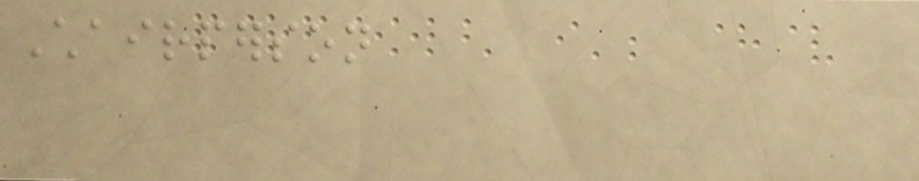Chairperson
